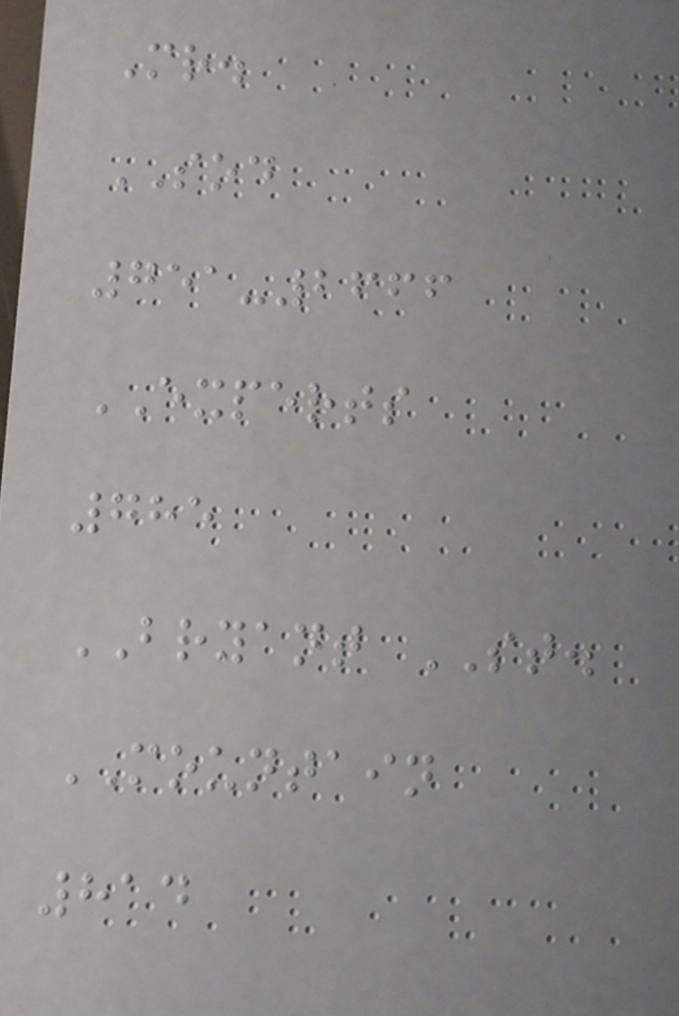Mr.
SOD
751-2666
EXPERTS
785
BRYANT ST.
MOUNTAIN
814
